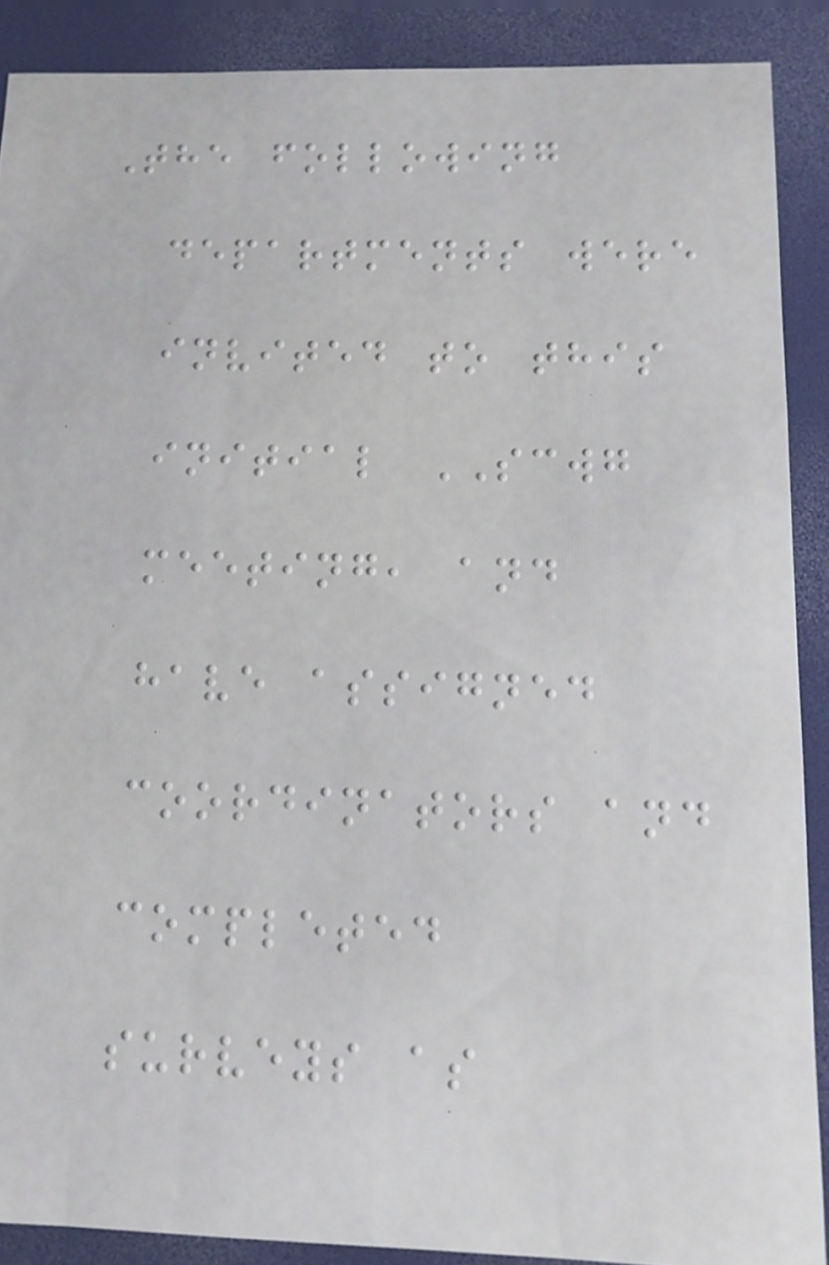The following
departments were
invited to this
initial SCWG
meeting, and
have assigned
coordinators and
completed
surveys as
